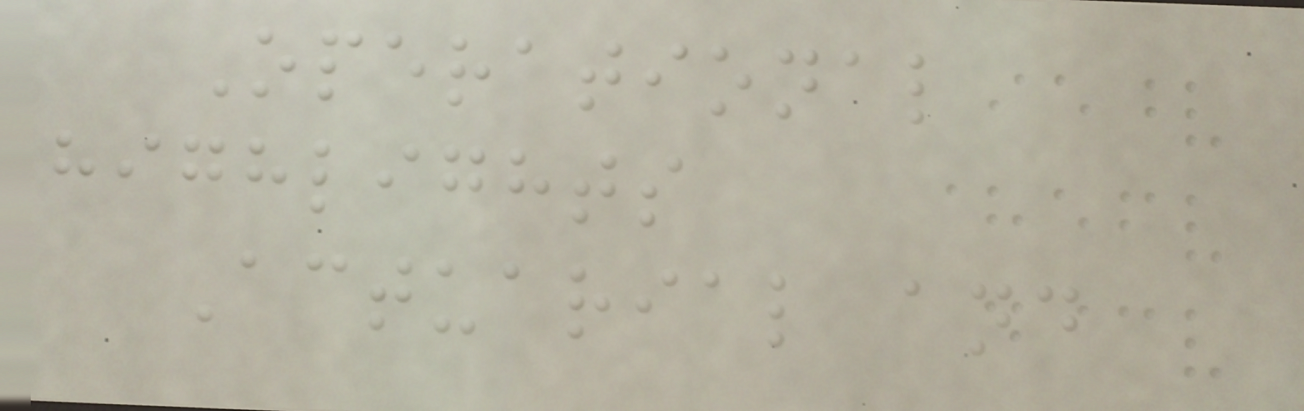Operational
highlights
Actuarial and
